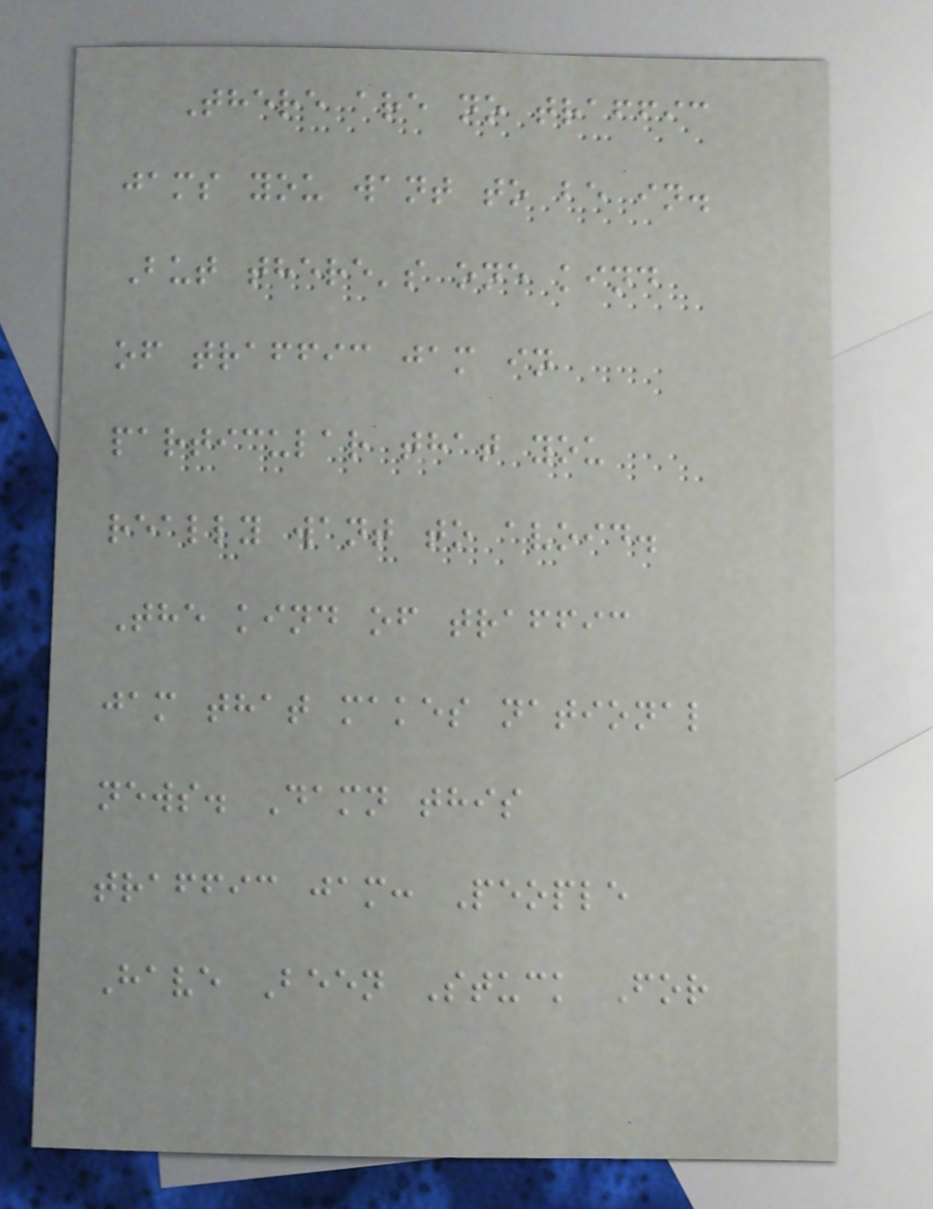There are no traffic
jams you want to be in.
But there's one kind
of traffic jam in
particular that you
really want to avoid.
The kind of traffic
jam that makes national
news. Damn this
traffic jam: People
Have Been Stuck For
